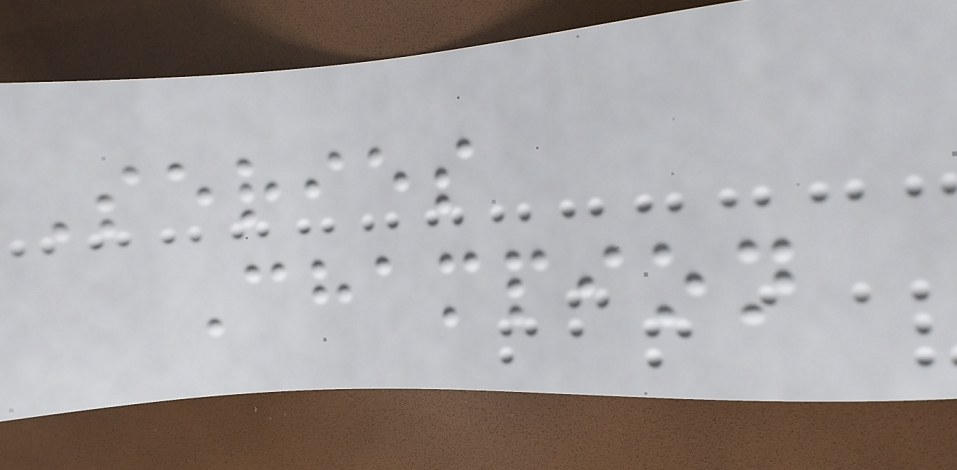Series
Champion
